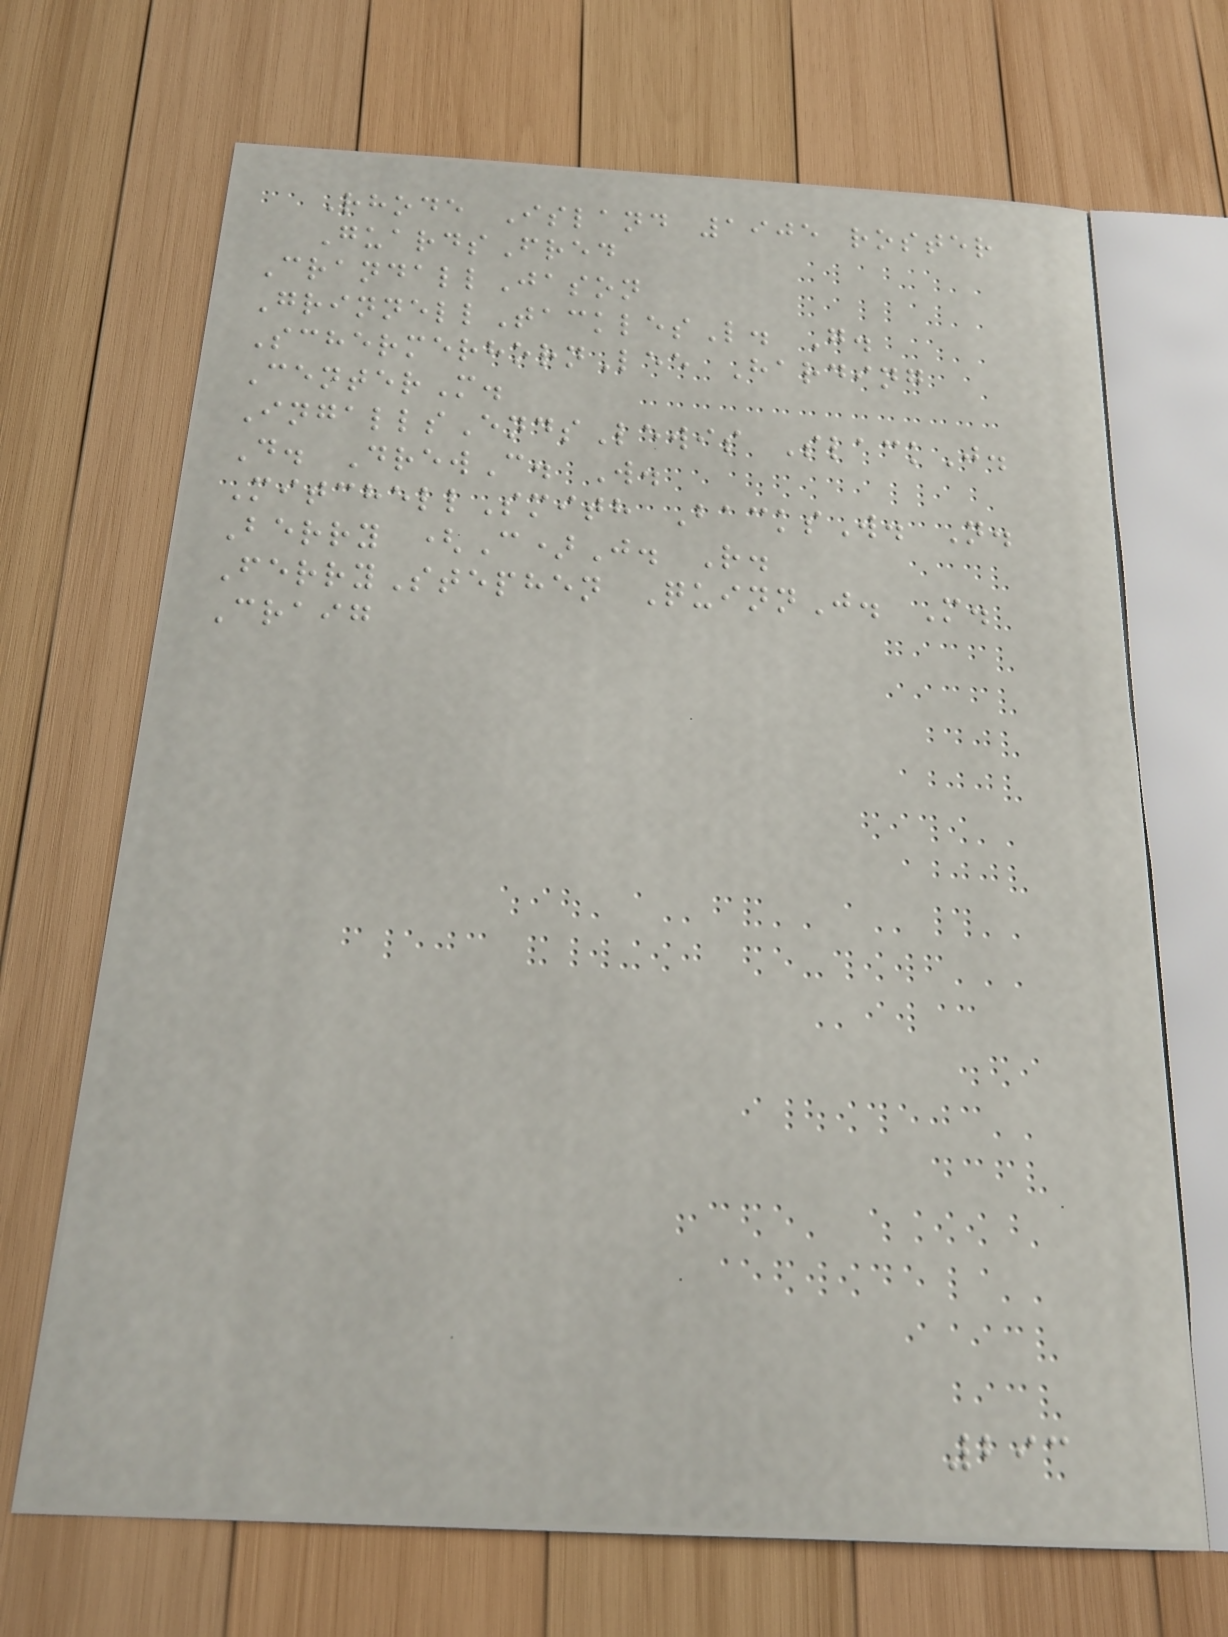Rhode Island 1905 roster
GuardsFred
CrandallJason
GrinnellTacklesL. G.
SchermerhornLee Harding
CenterM.
IngallsEndsLewis SlackJ.
D. DrewC. W.
MitchellSmith BacksW. N.
Berry (C)J. R.
FerryStephen QuinnJ. M.
Craig
293
